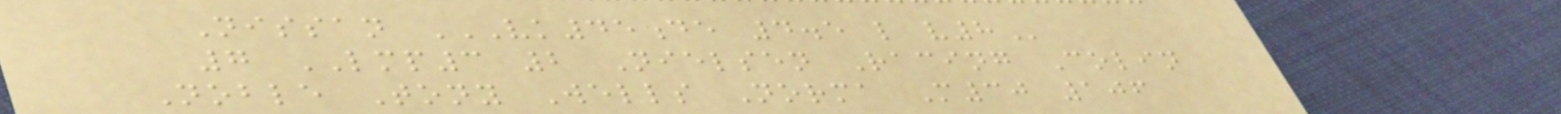Nissan VK45DE 4.5 L V8
7 LMP3 2 Nielsen Racing Colin
Noble Tony Wells Norma M30 106
